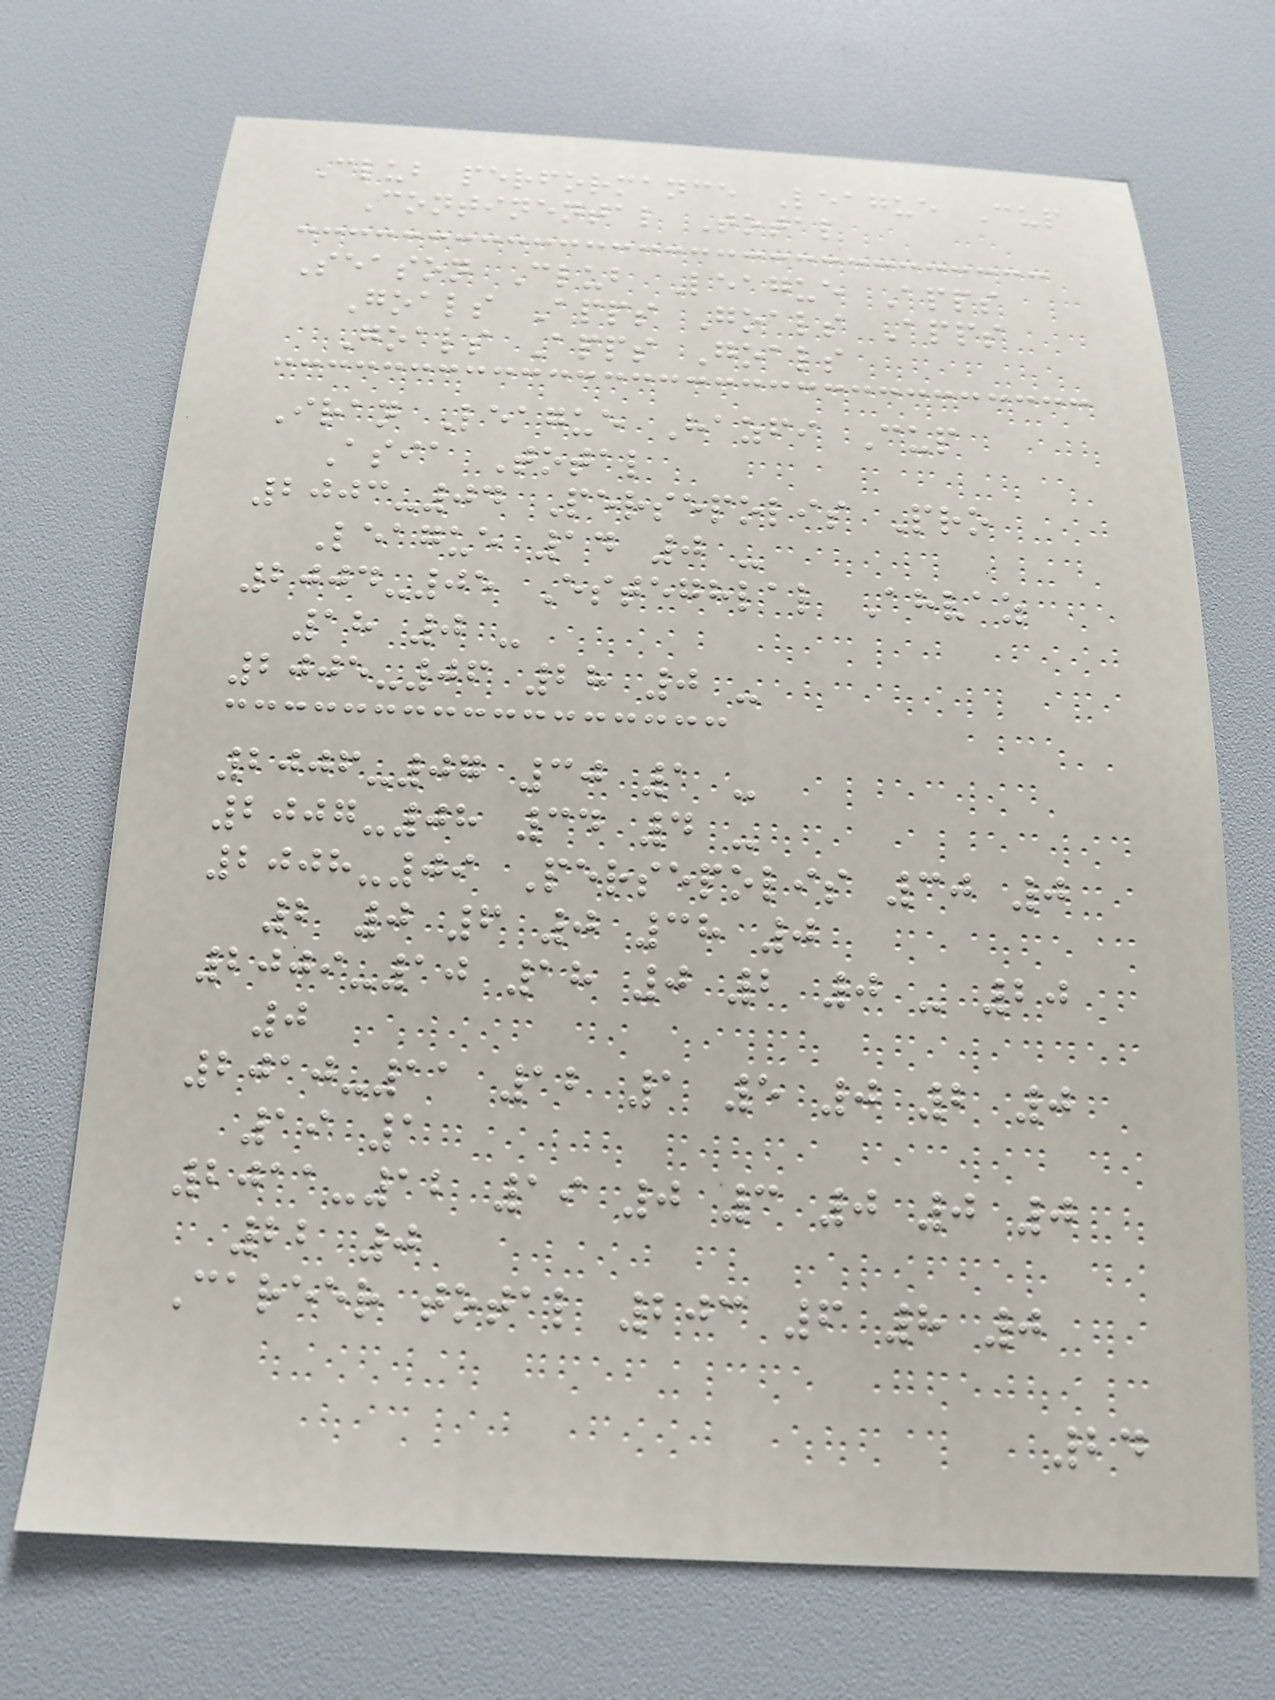Club performance League Cup
Continental Total
Season Club League Apps
Goals Apps Goals Apps
Goals Apps Goals
Iran League Hazfi Cup
Asia Total
2003-04 Persepolis Pro
League 14 0 -
2004-05 Esteghlal Ahvaz
18 0 -
2005-06 28 0 -
2006-07 30 1 -
2007-08 34 4 -
2008-09 Persepolis 30 0
2 0 6 0 38 0
2009-10 18 0 2 0 - 20
0
2010-11 12 1 5 0 2 0
19 1
2011-12 19 0 3 0 0 0
22 0
Career total 203 6 8 0
24
